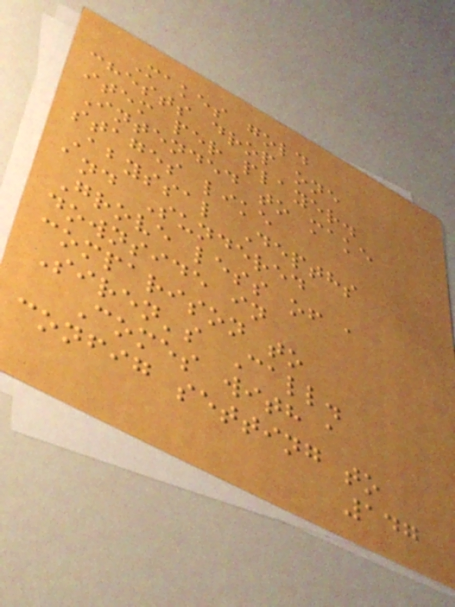Makes gold
chests drop one
item per player.
Intended to make
stages like
Abyssal Depths
and Sundered
Grove less of a
downside in
comparison to
Siren's Call.
Comes with a
config setting to
147
